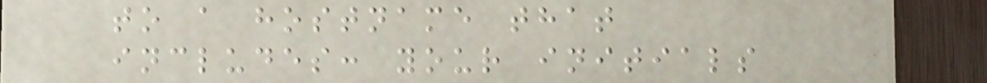to a hostname that
includes: your initials
